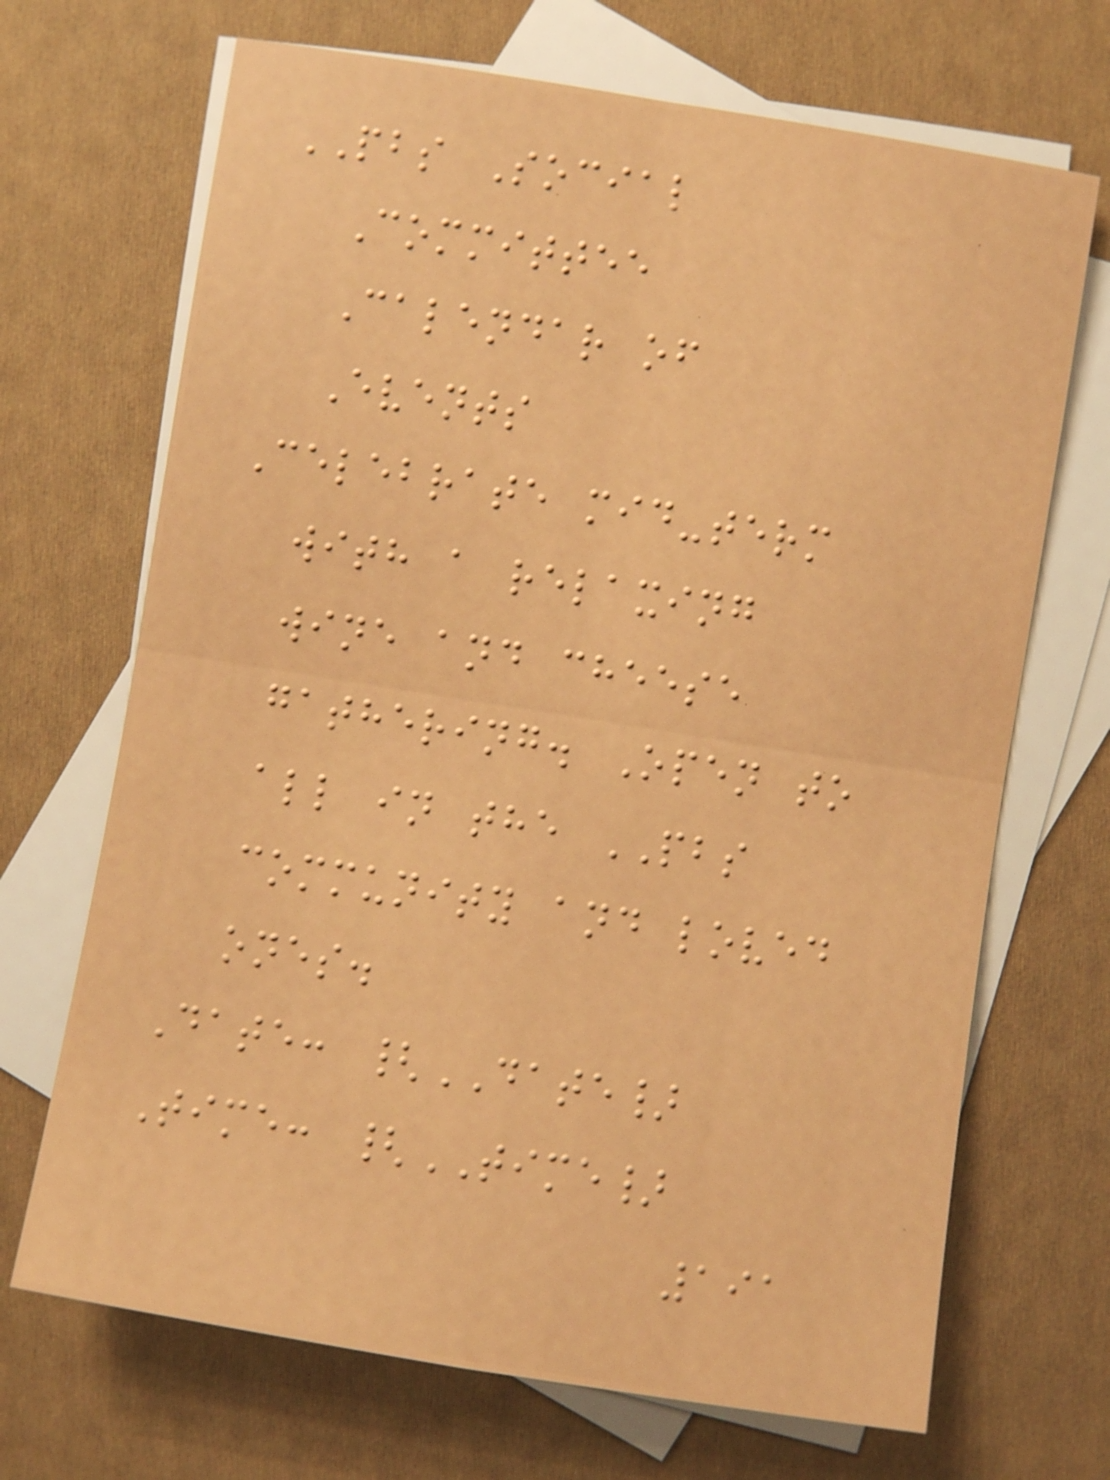PBS Social
Committee
Calendar of
Events
Celebrate mid-term
with a relaxing
wine and cheese
gathering. Open to
all in the PBS
community and loved
ones.
Date: {DATE}
Time: {TIME}
191
